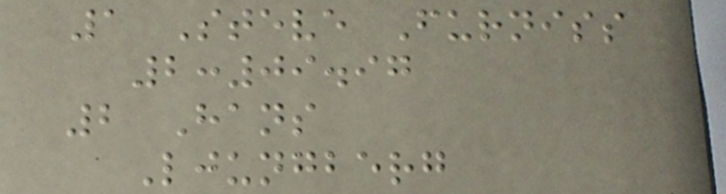1 Steve Furniss
2:09.97
2 Hans
Ljungberg
